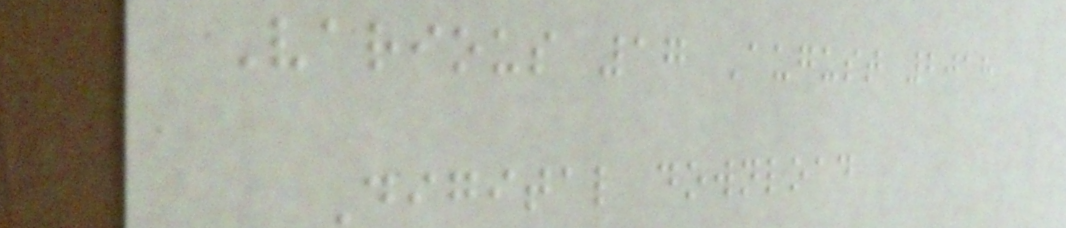Various 17 August 2018
Digital download
